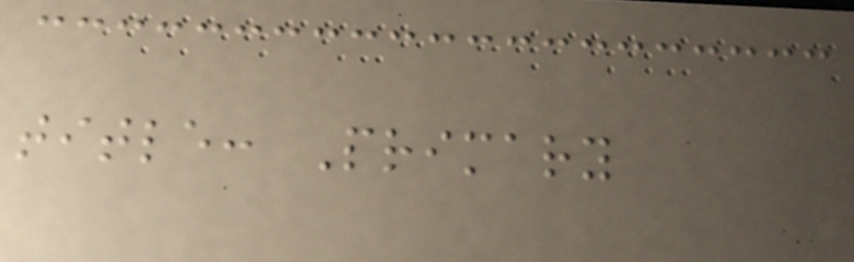title: Primary
